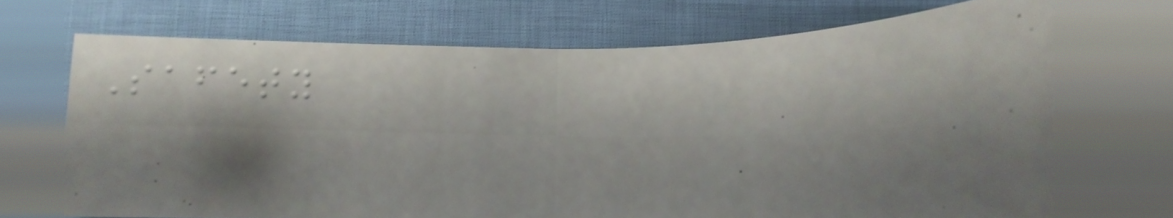Safety
